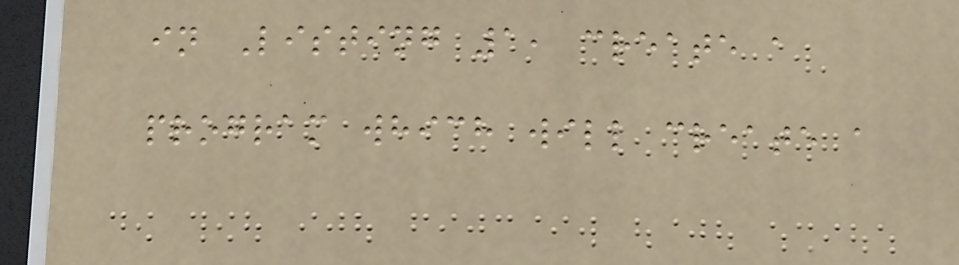in Listing 1, create a
program which will create a
